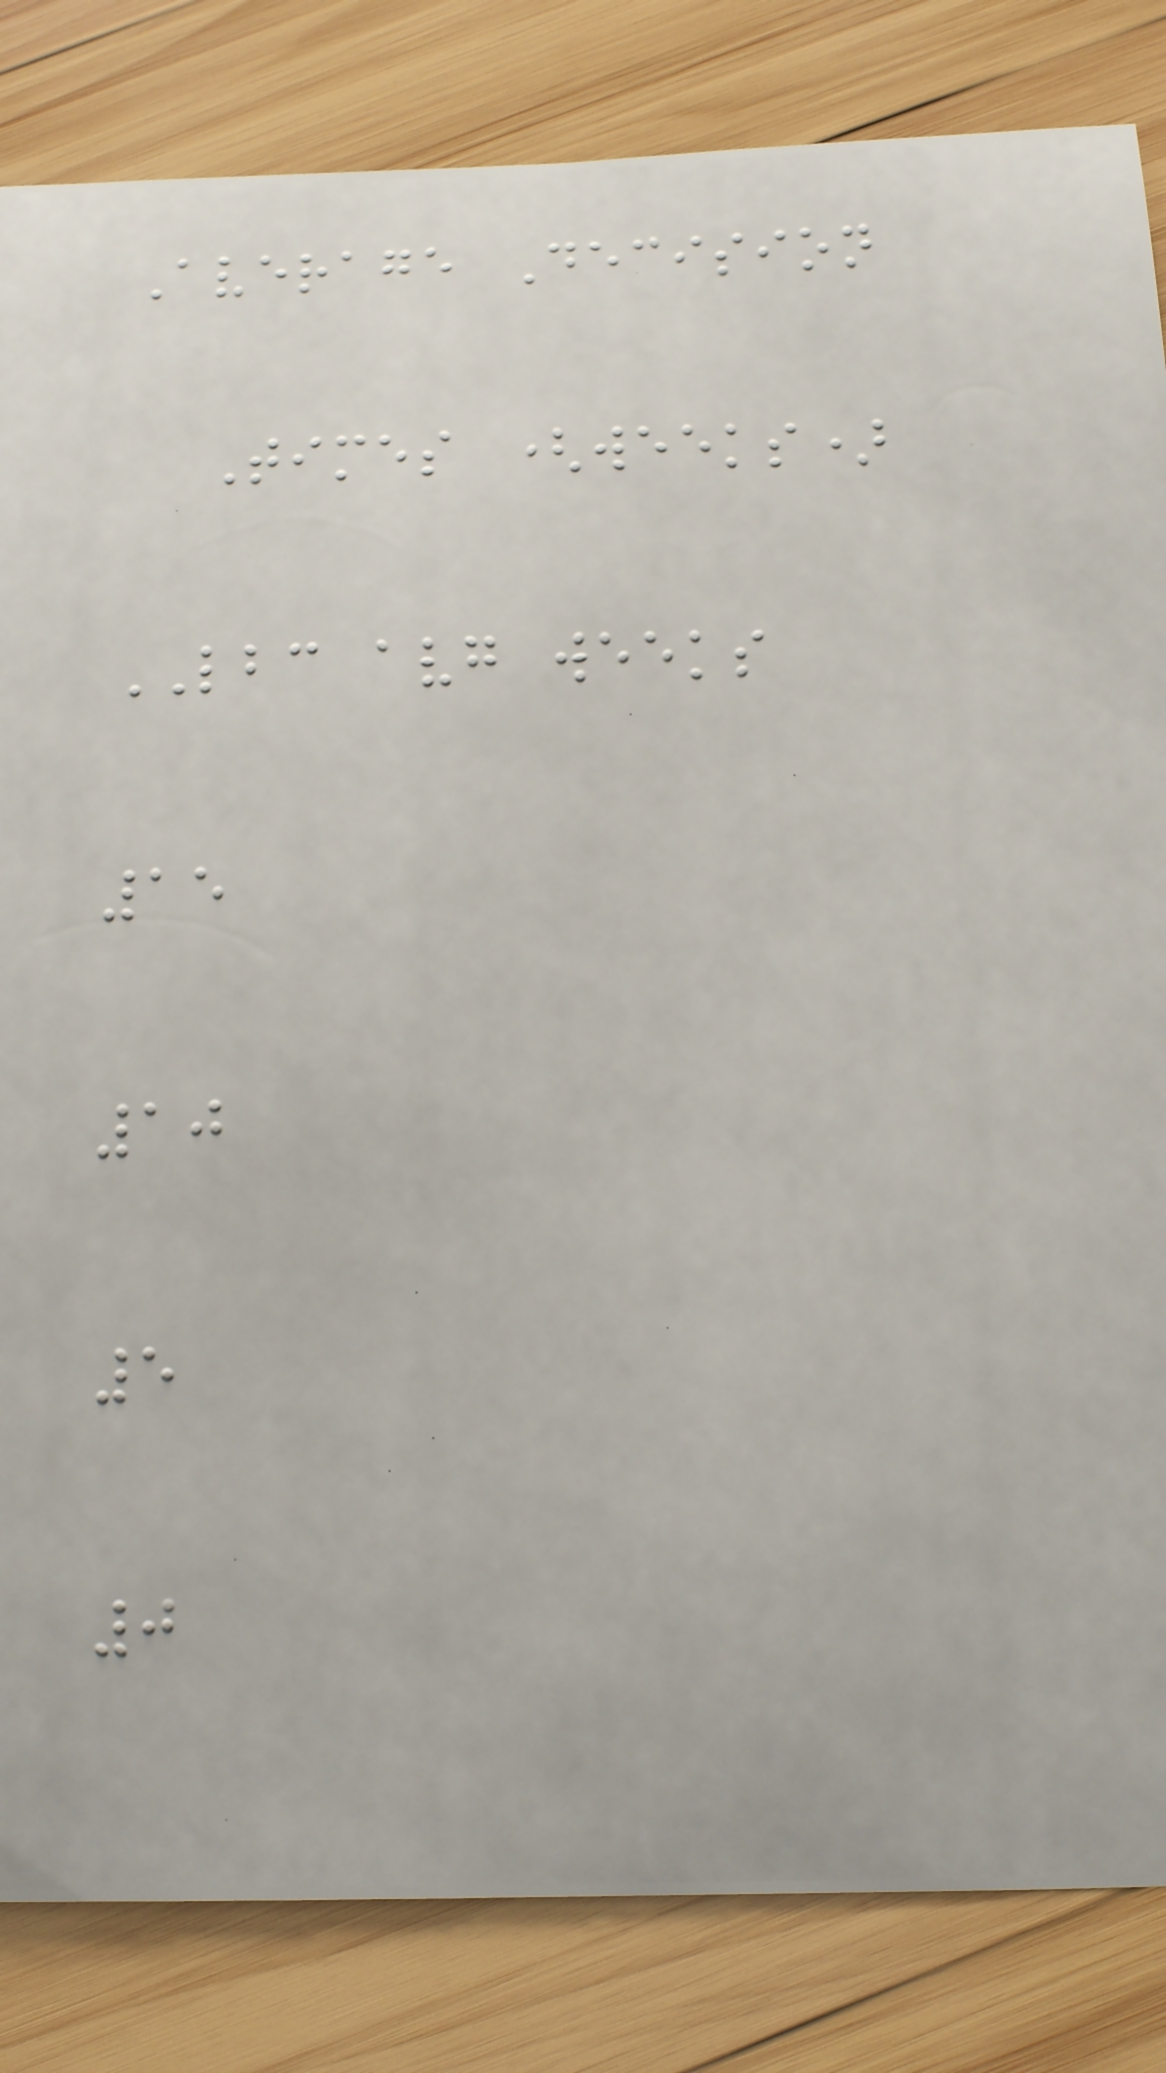Average Decision
Times (weeks)
LBC avg weeks
15
10
5
0
